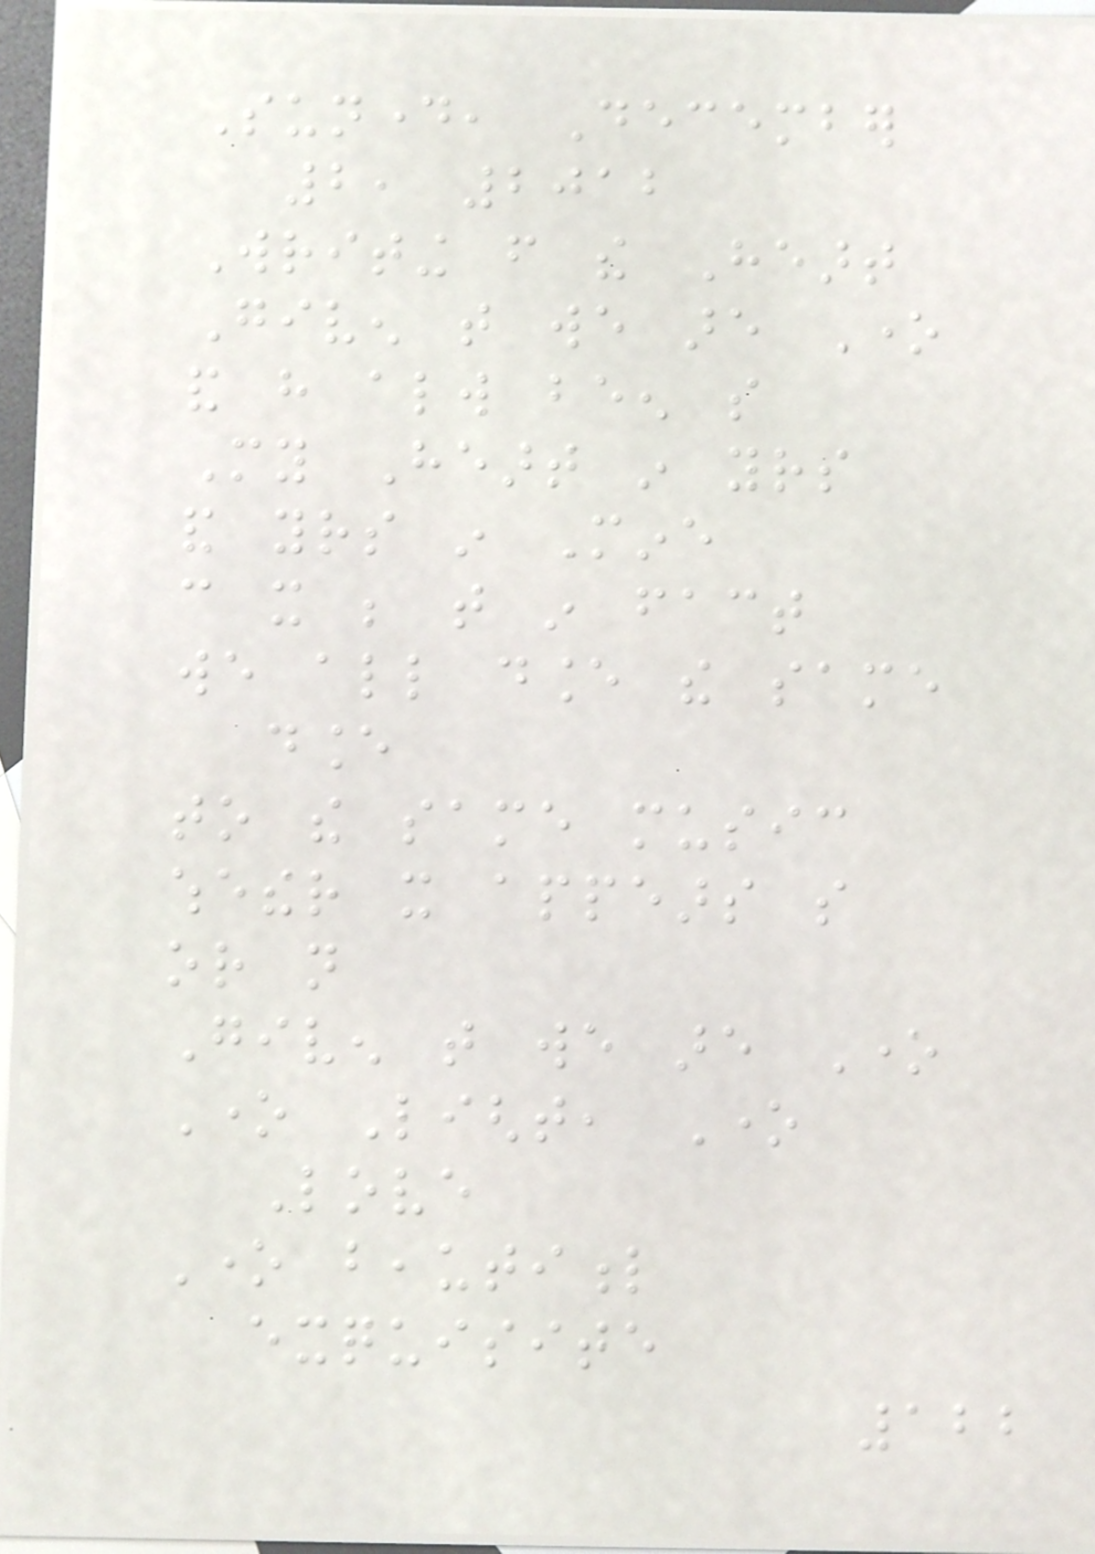Sunday, December
2, 2012
Writing from the Heart
Given that we are One
and have always been so
My Heart in yours
and yours in Mine
can it be that in fact
we all dance the same
dance
to the same music
whether it appears so
or not
Given that we are One
One Light, One
Love
One beautiful
exquisite
122
